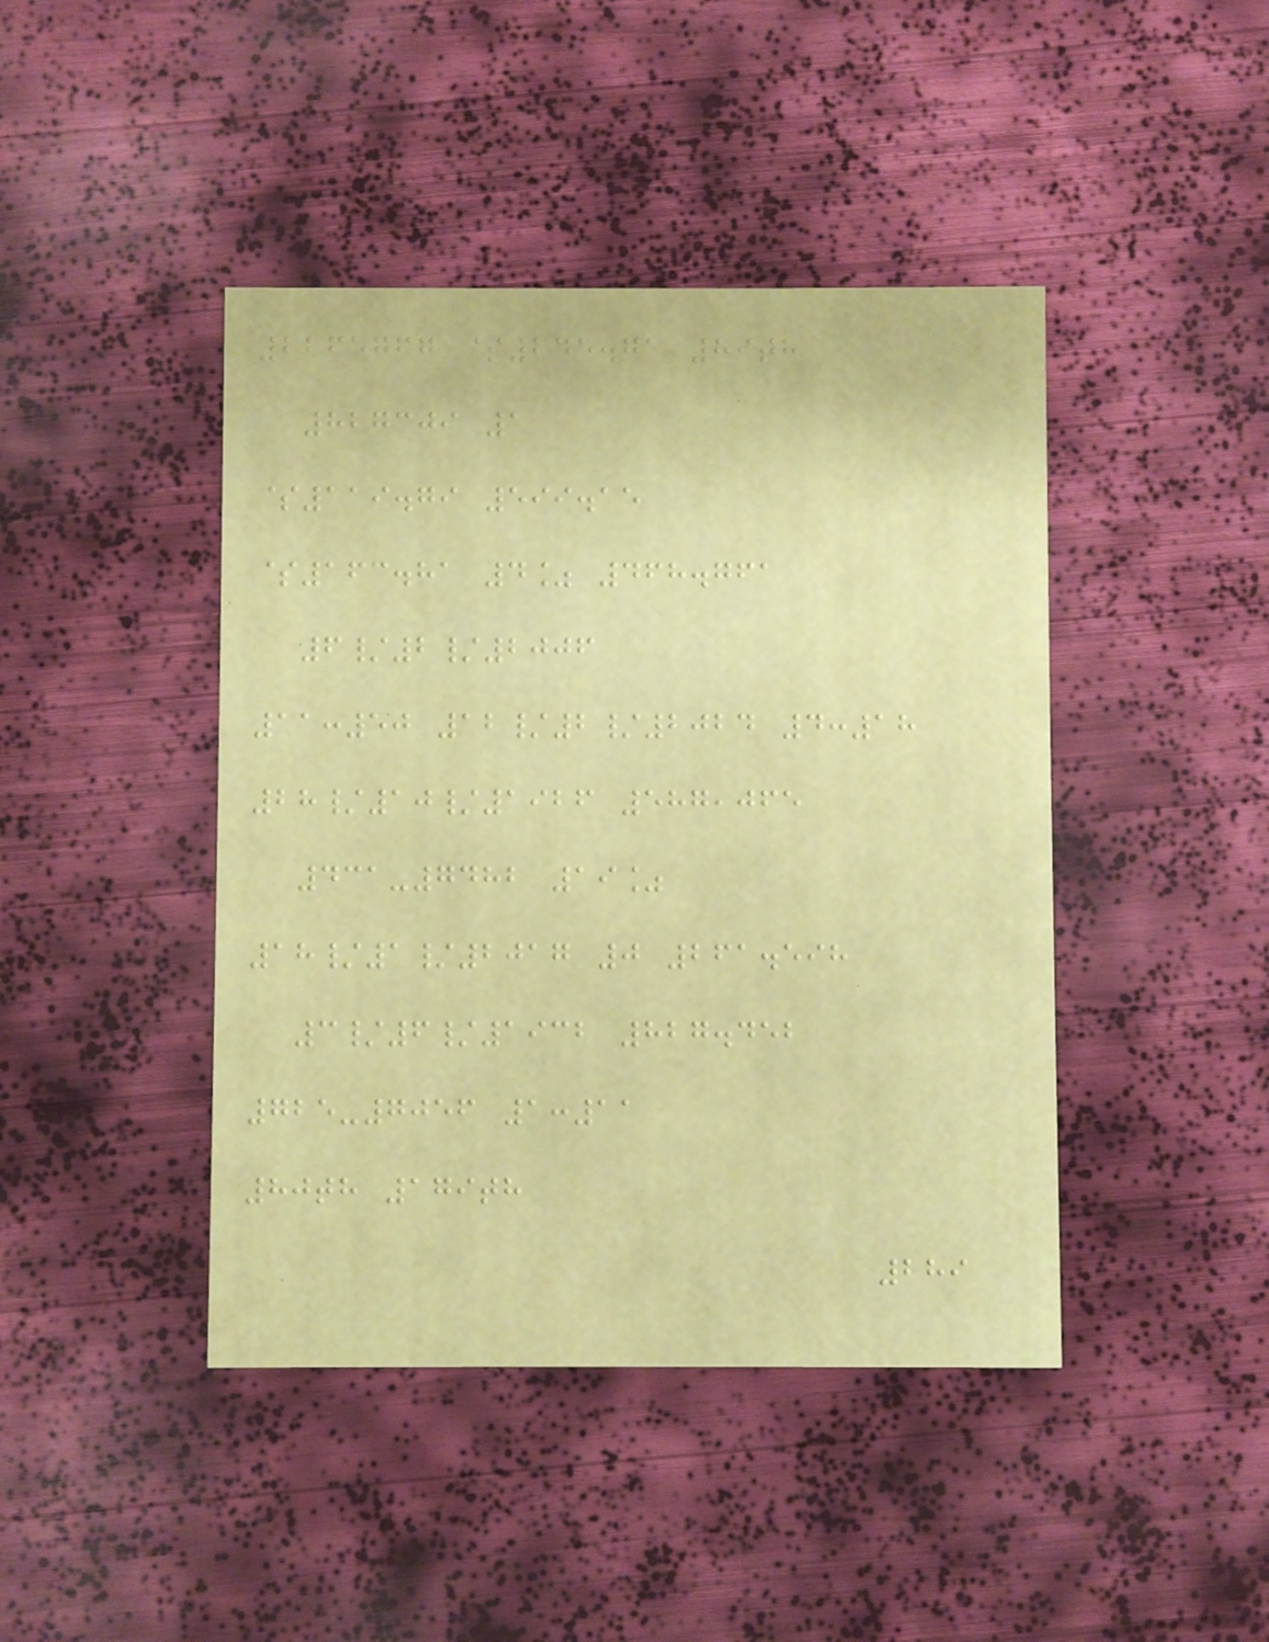2265767 $245.71 89th
827309 1
$119.79 599.15
$163.81 4% 468.761
6/2/2006
11:50 12/2/2024 4:18
28/10/1926 587,065
431-7482 19%
18/1/2017 0 261.598
3/6/1932 827.452
725-7056 1:11
80th 179th
289
